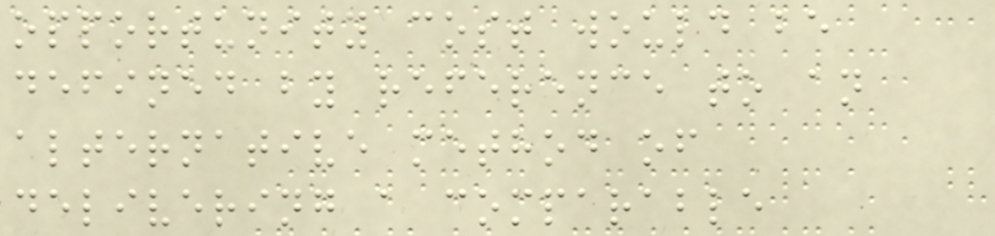opportunity cost would be
defined by reference to an
alternative method of
delivering a comparable
